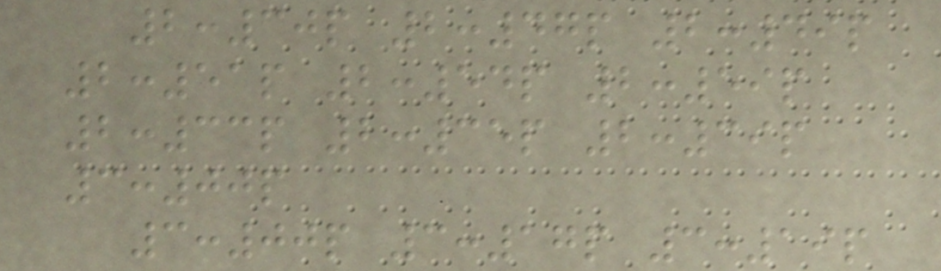2:30p 2:47p 2:49p
2:51p 2:54p 2:59p
2:33p 2:35p 2:39p
3:00p
3:00p 3:17p 3:19p
